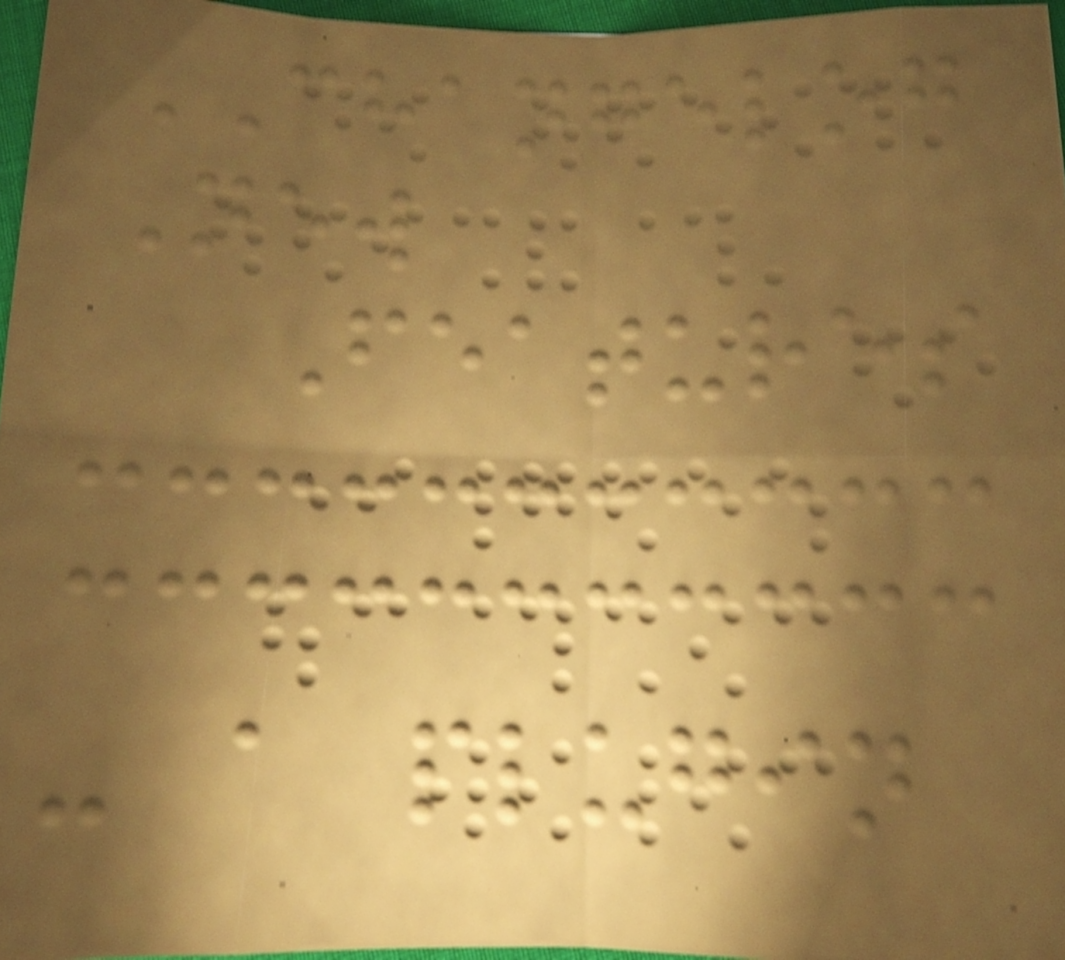CHANGELOG
New
Features
- a plugin
